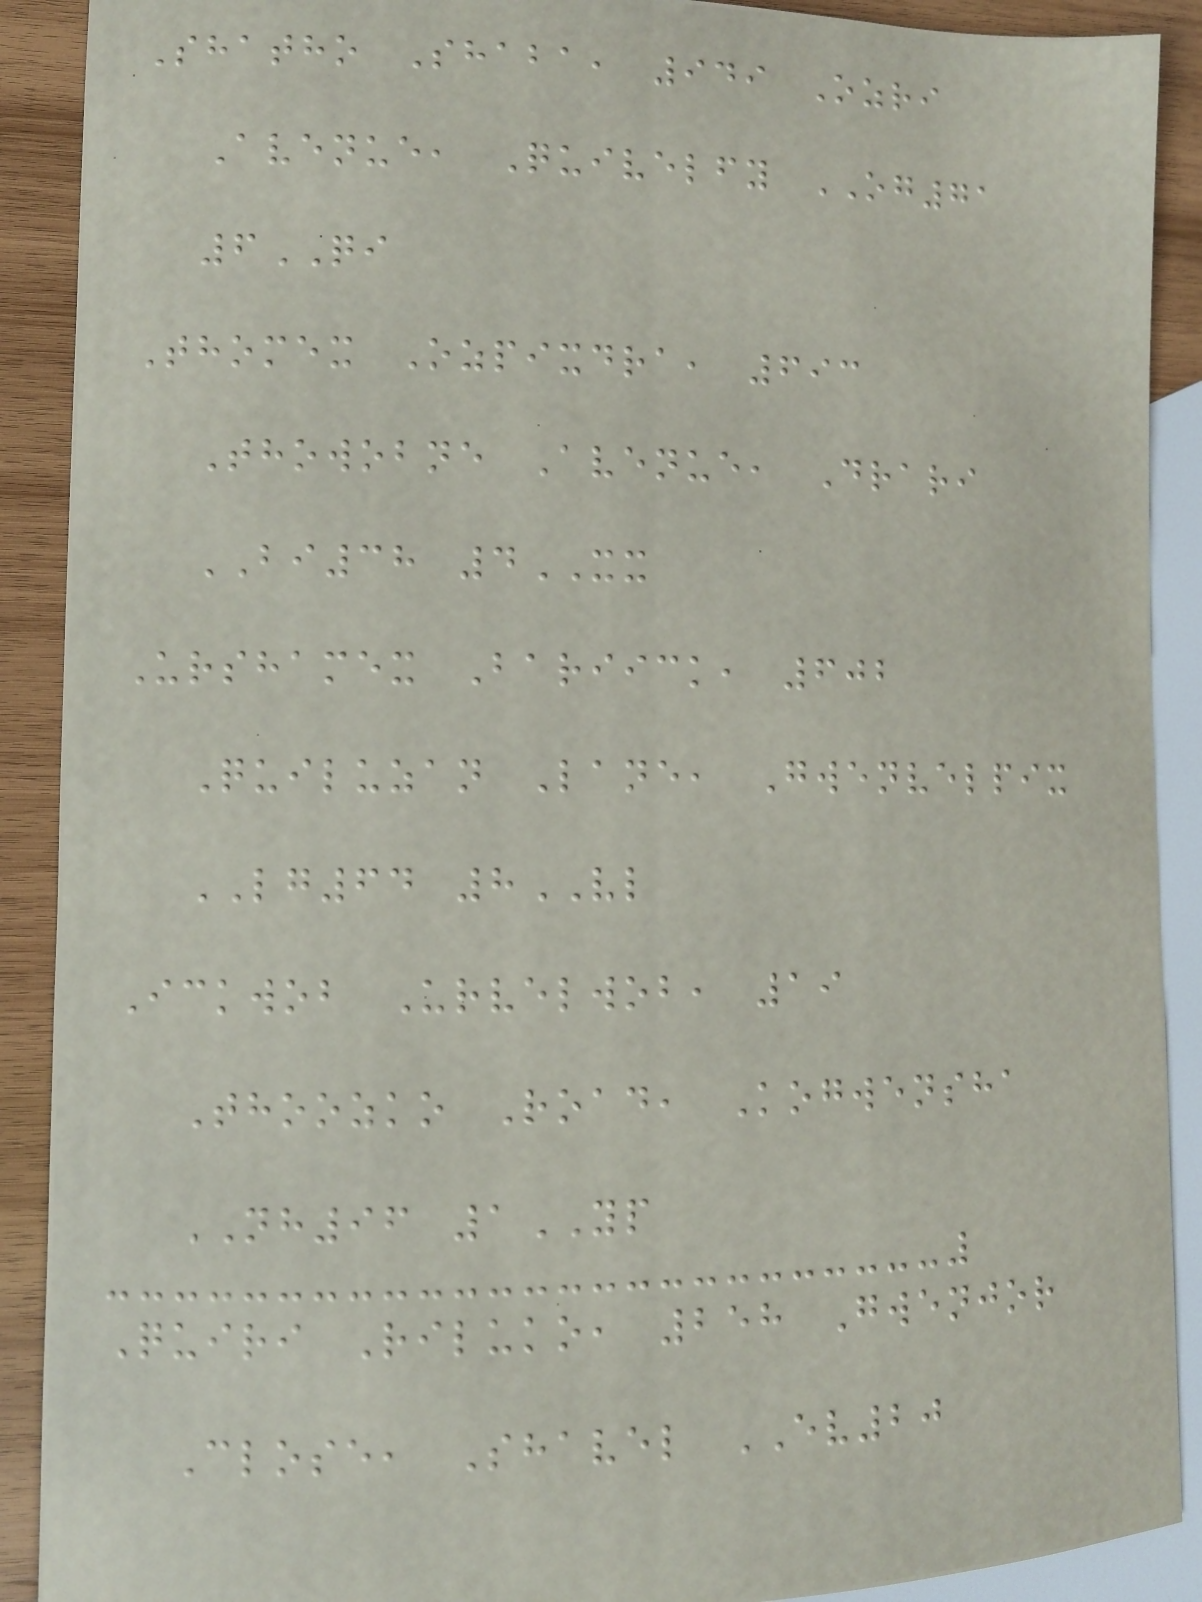Shatho Shaba, 949 Ozri
Avenue, Quivelfy OG71
6QI
Thomex Ozpixdra, 693
Thowobne Avenue, Drari
BI38 4XX
Urshamex Bariick, 602
Quiluzan Lane, Gwenvelpix
LG64 8VL
Ickwob Urvelwob, 19
Thoozko Road, Kogwensha
NH96 1YP
Quiri Riluko, 258 Gwenjor
Close, Shavel EV20
